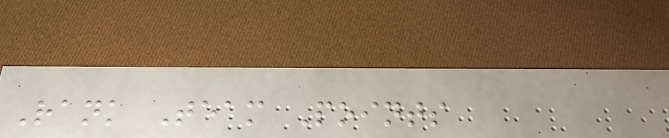Rank Team Points
